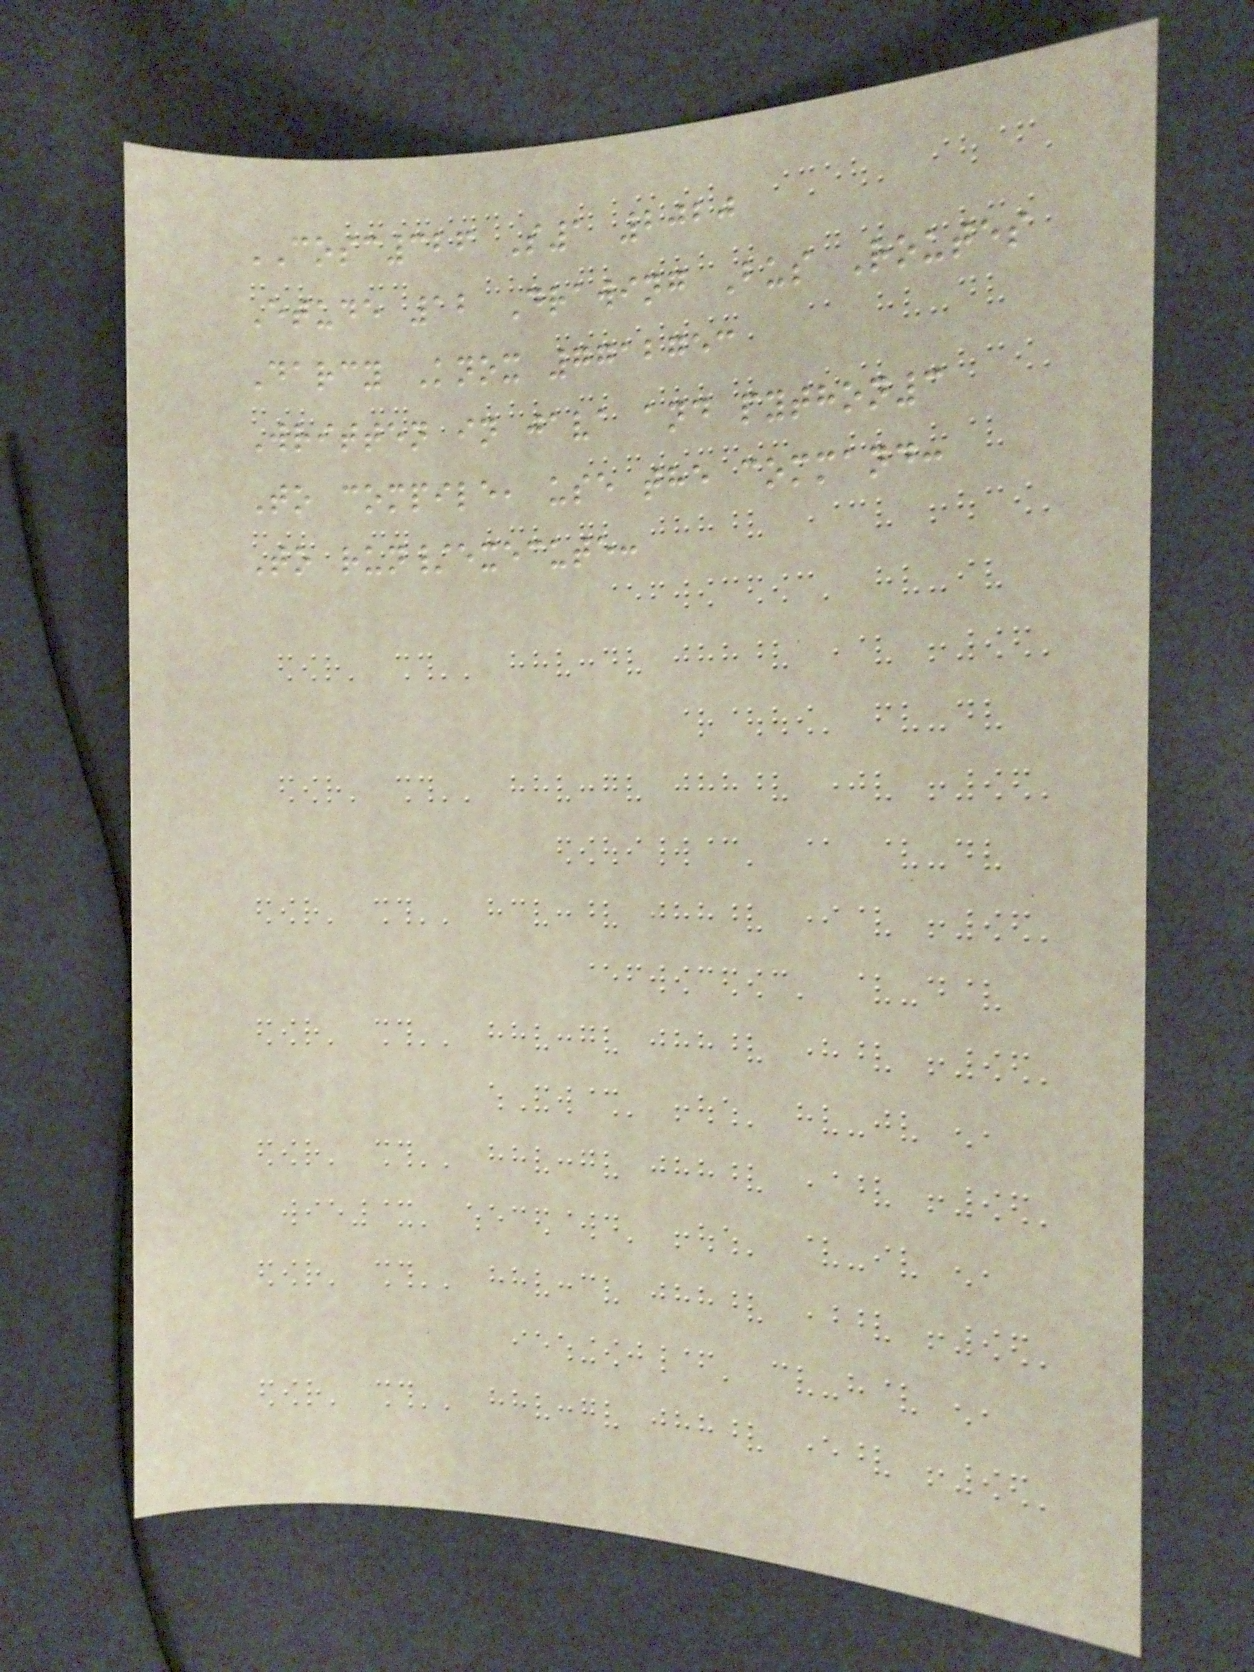COSC326 S1 2020
Etude 12 Drawing Bus Routes
Darcy Knox 7712753
Written in java and python3
To compile, use the command:
To run/execute:
